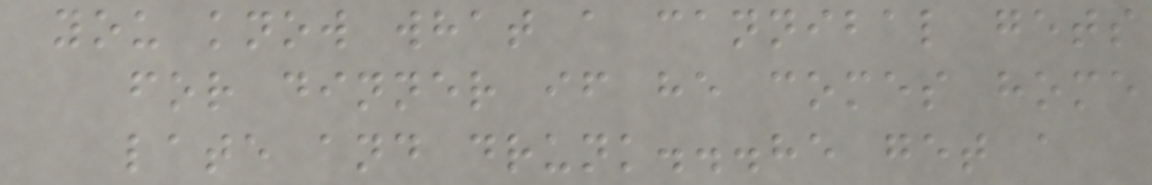you know what a cannibal gets
for dinner if he comes home
late and drunk...he get a
